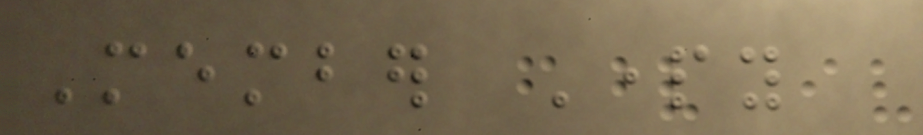Member Party
